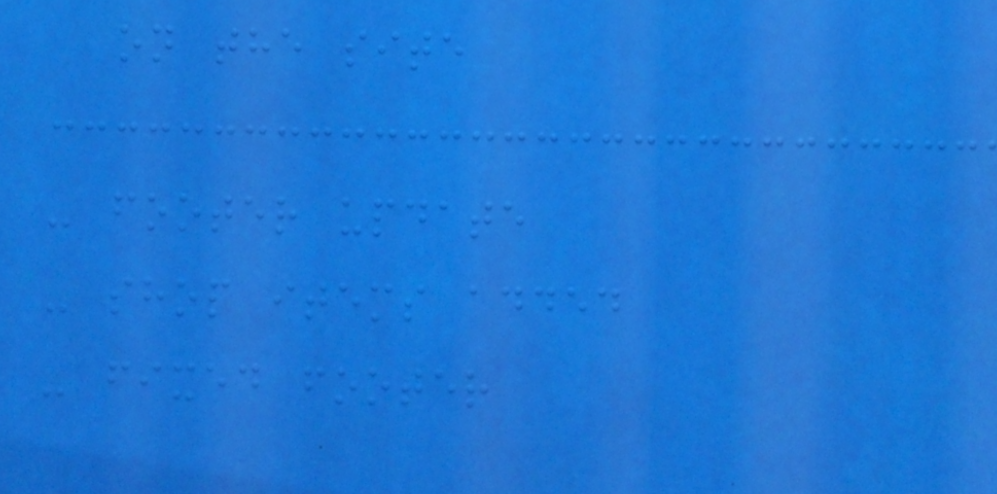on the site
- footer update
- shop items added
- fixed footer
